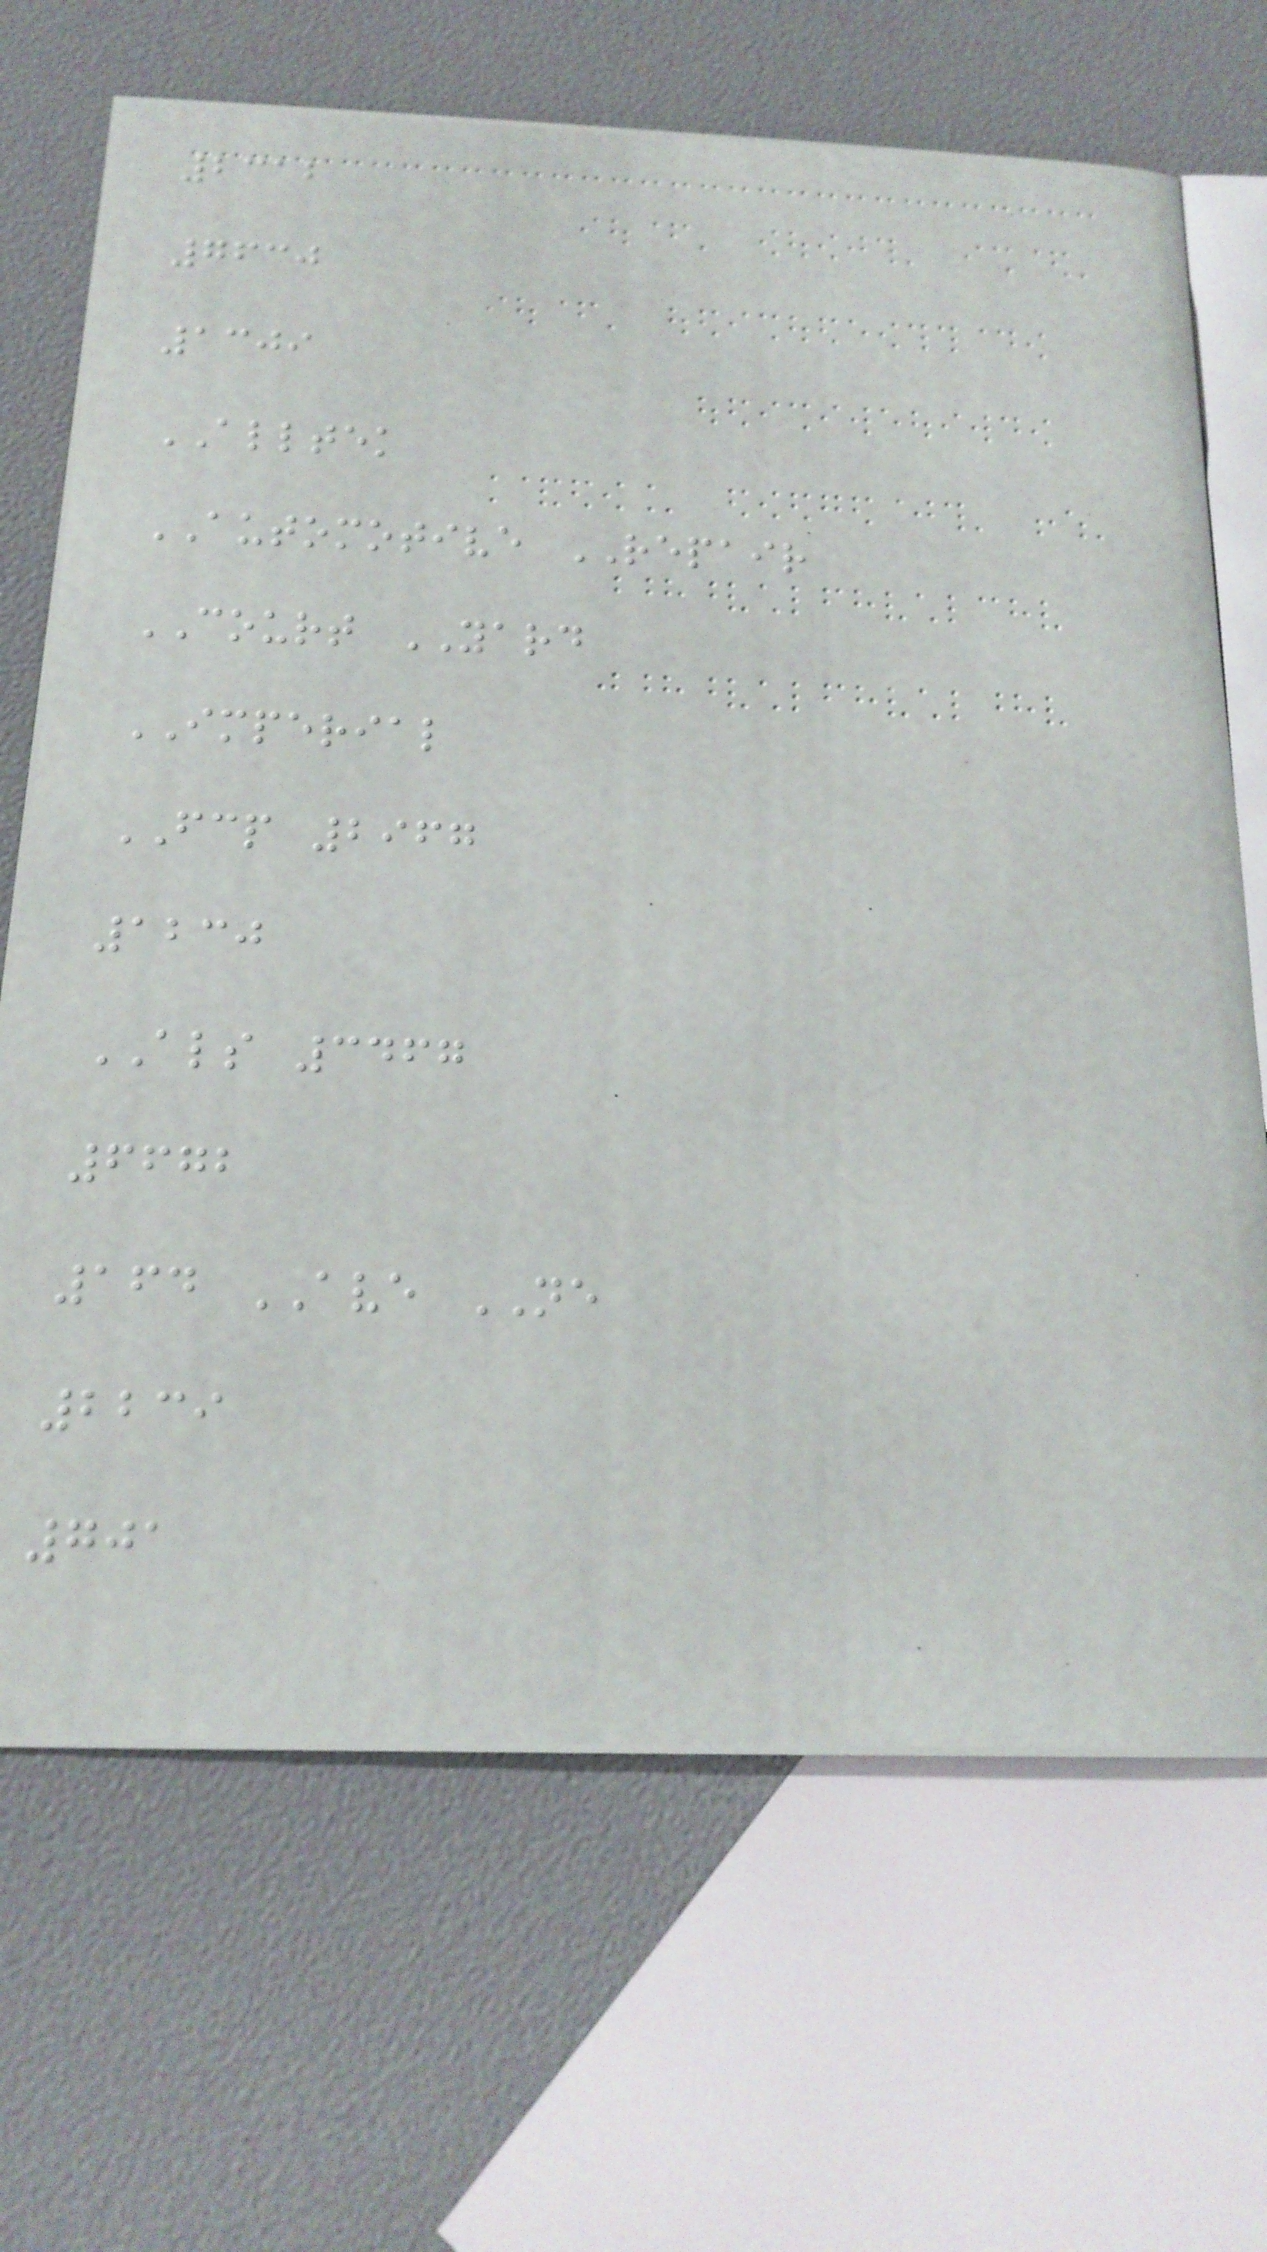2312
7630
1309
ALLTEK
AUTOMOTIVE REPAIR
COURT YARD
IMPERIAL
FCP 2967
1230
ALS 3467
6672
164 AVE NE
2239
701
